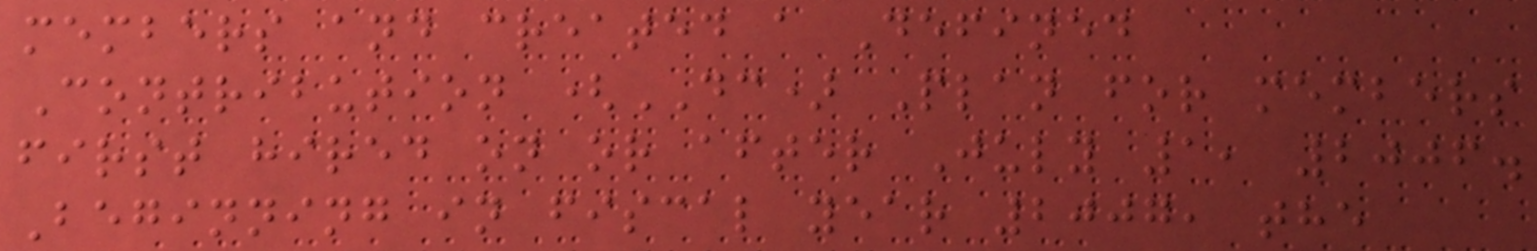members and created a Defined
Contribution (DC) Plan for members
first hired on or after July 1, 2006.
Beginning in fiscal year 2007, the
